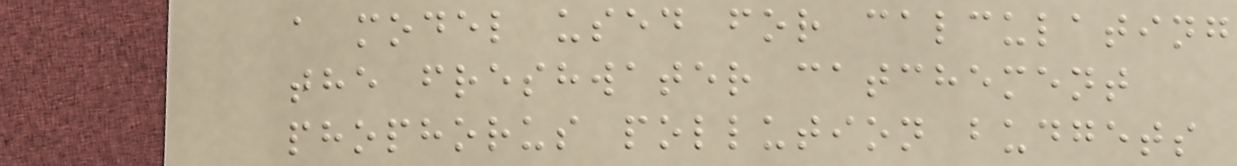a model used for calculating
the freshwater catchement
phophorus pollution budgets
